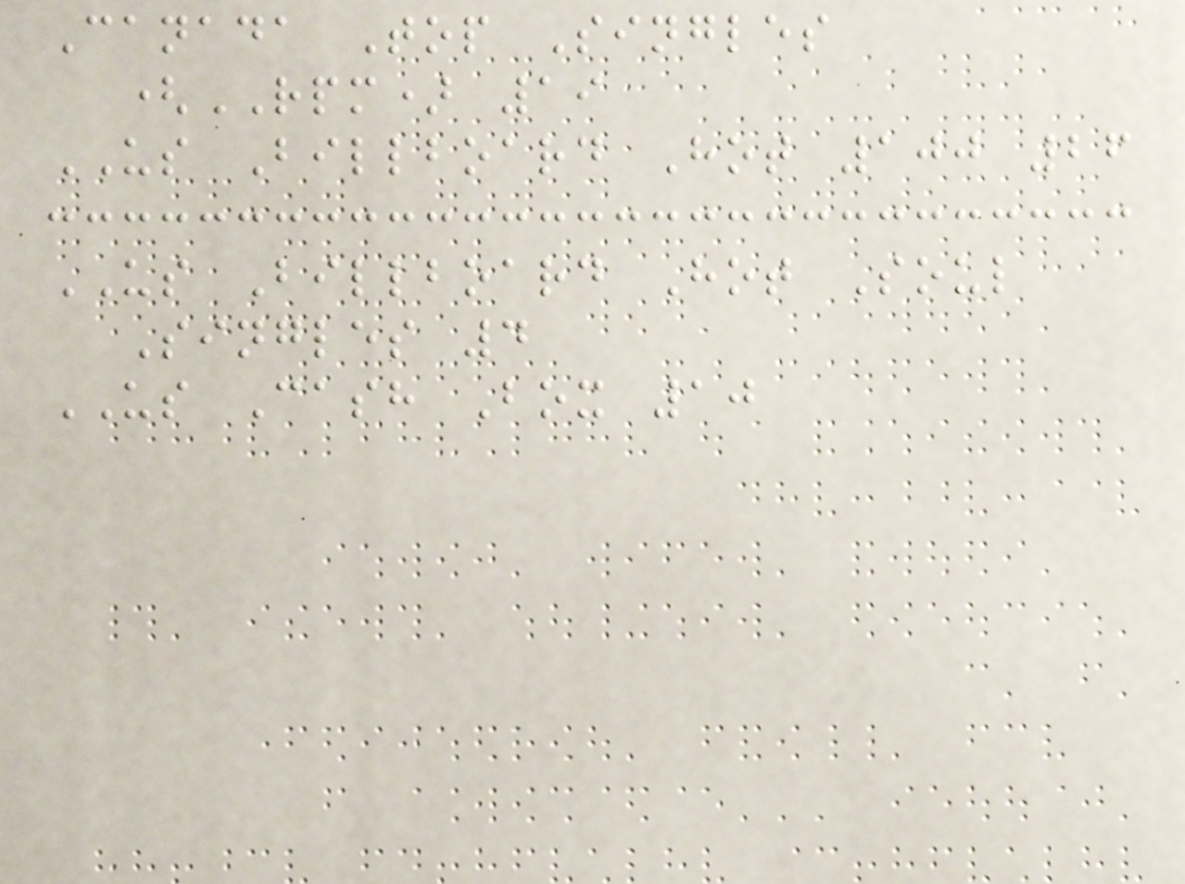Canada Top Singles
(RPM) 19
US Billboard Hot 100 26
US Billboard Hot Soul
Singles 4
US Cash Box 10
